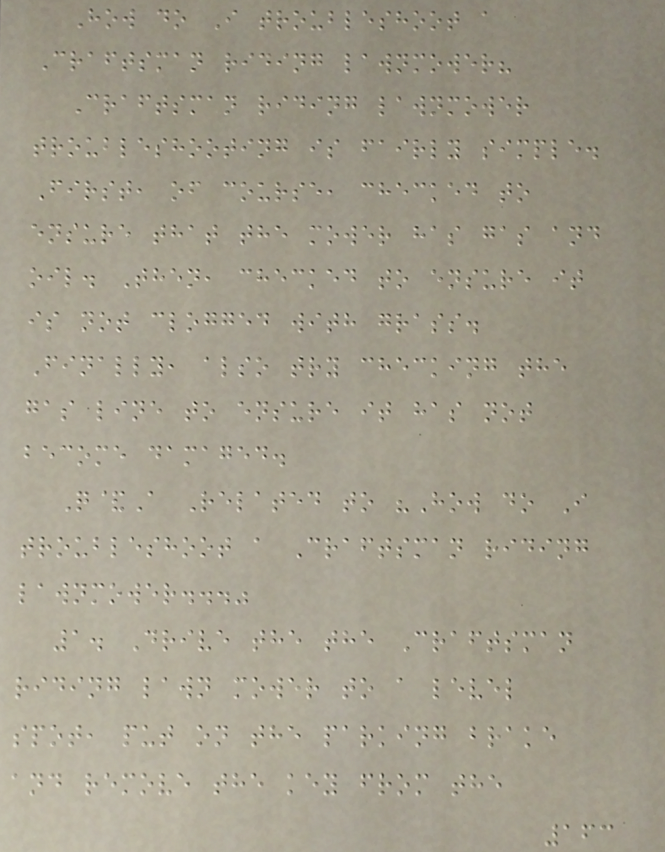How do I troubleshoot a
Craftsman riding lawnmower?
Craftsman riding lawnmower
troubleshooting is fairly simple.
First, of course, checked to
ensure that the mower has gas and
oil. Then, checked to ensure it
is not clogged with grass.
Finally, also try checking the
gas line to ensure it has not
become damaged.
Q&A Related to "How do I
troubleshoot a Craftsman riding
lawnmower..."
1. Drive the the Craftsman
riding lawn mower to a level
spot, put on the parking brake
and remove the key from the
163
